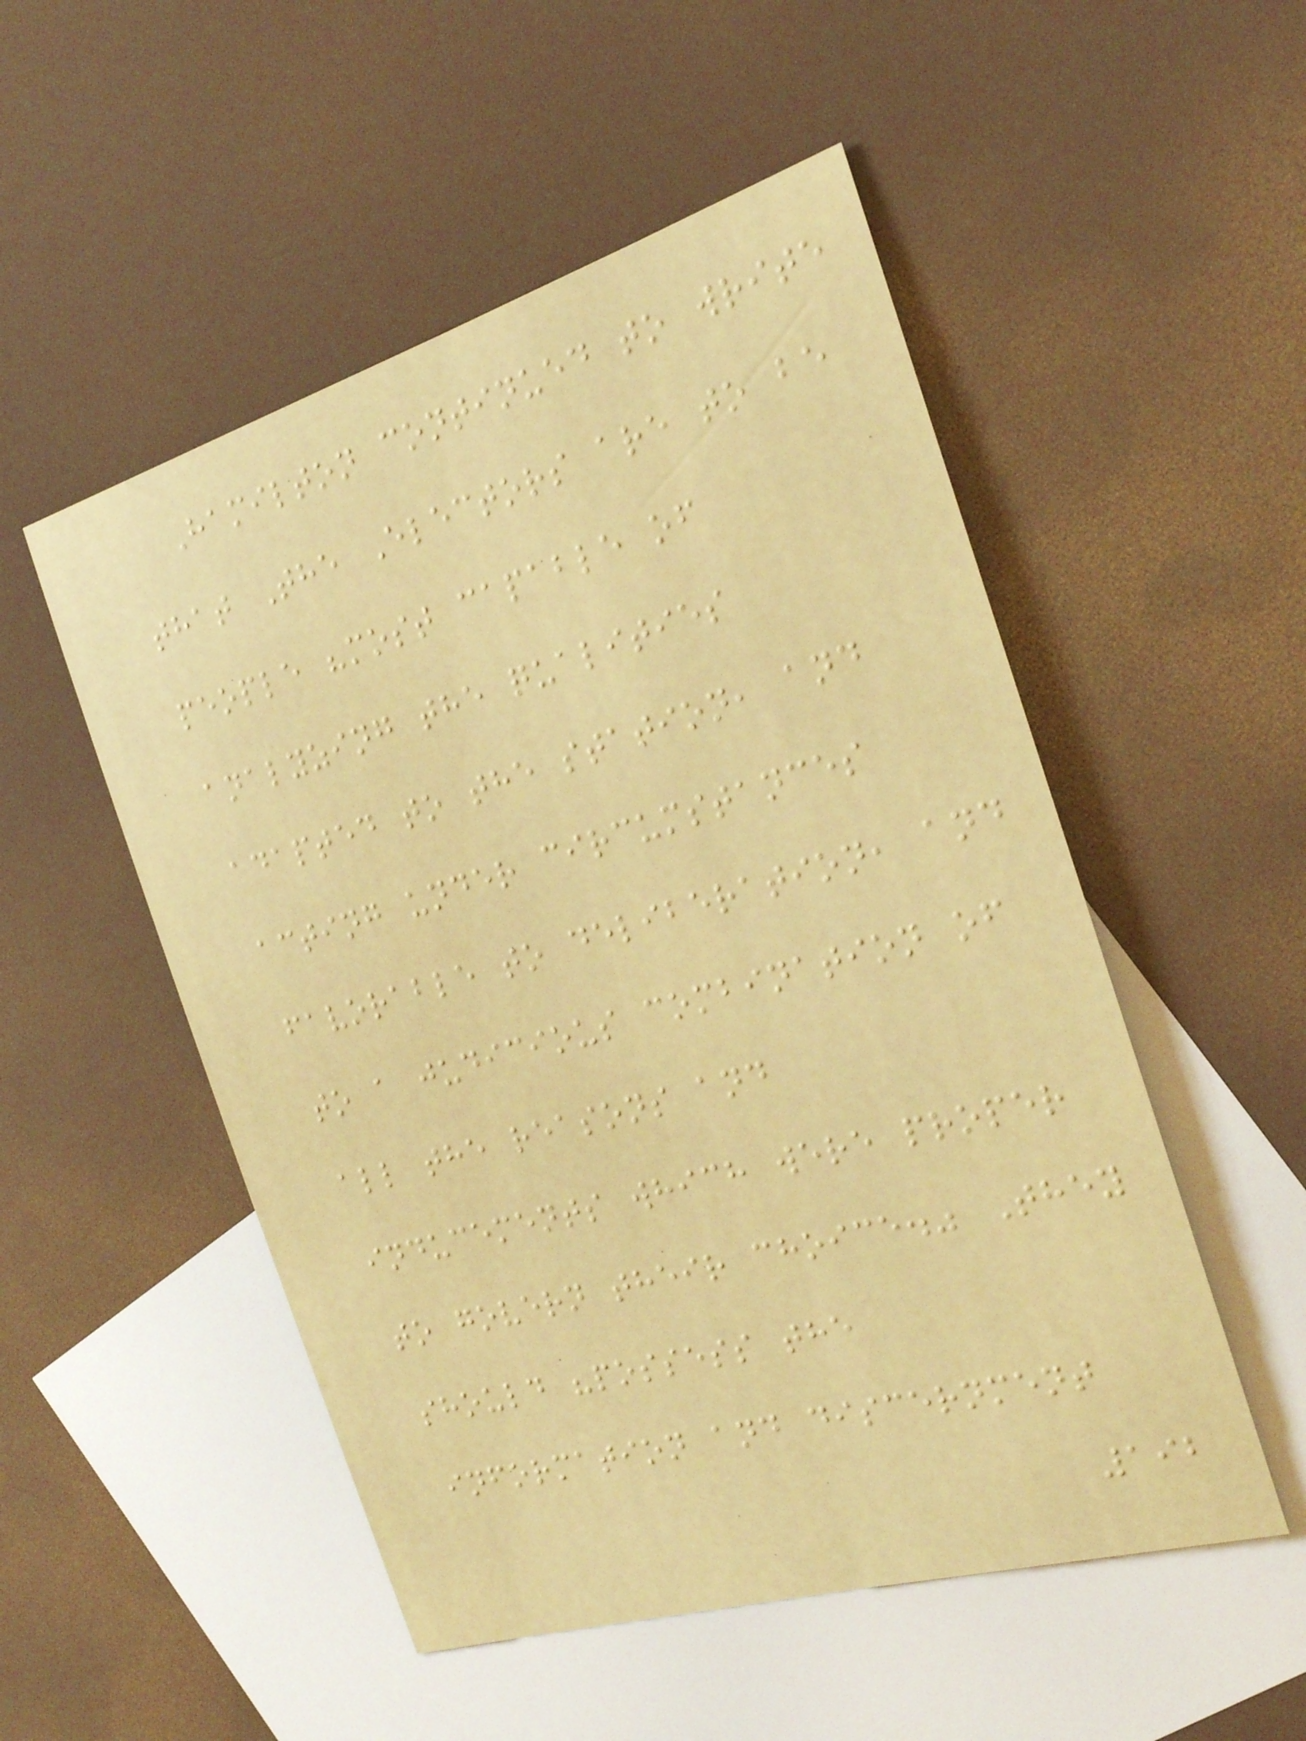Hamilton continued to write
that The Electors are to be
people "most capable of
analyzing the qualities
adapted to the station, and
acting under circumstances
favorable to deliberation, and
to a judicious combination of
all the reasons and
inducements which were proper
to govern their choice." They
should "possess the
information and discernment
192
